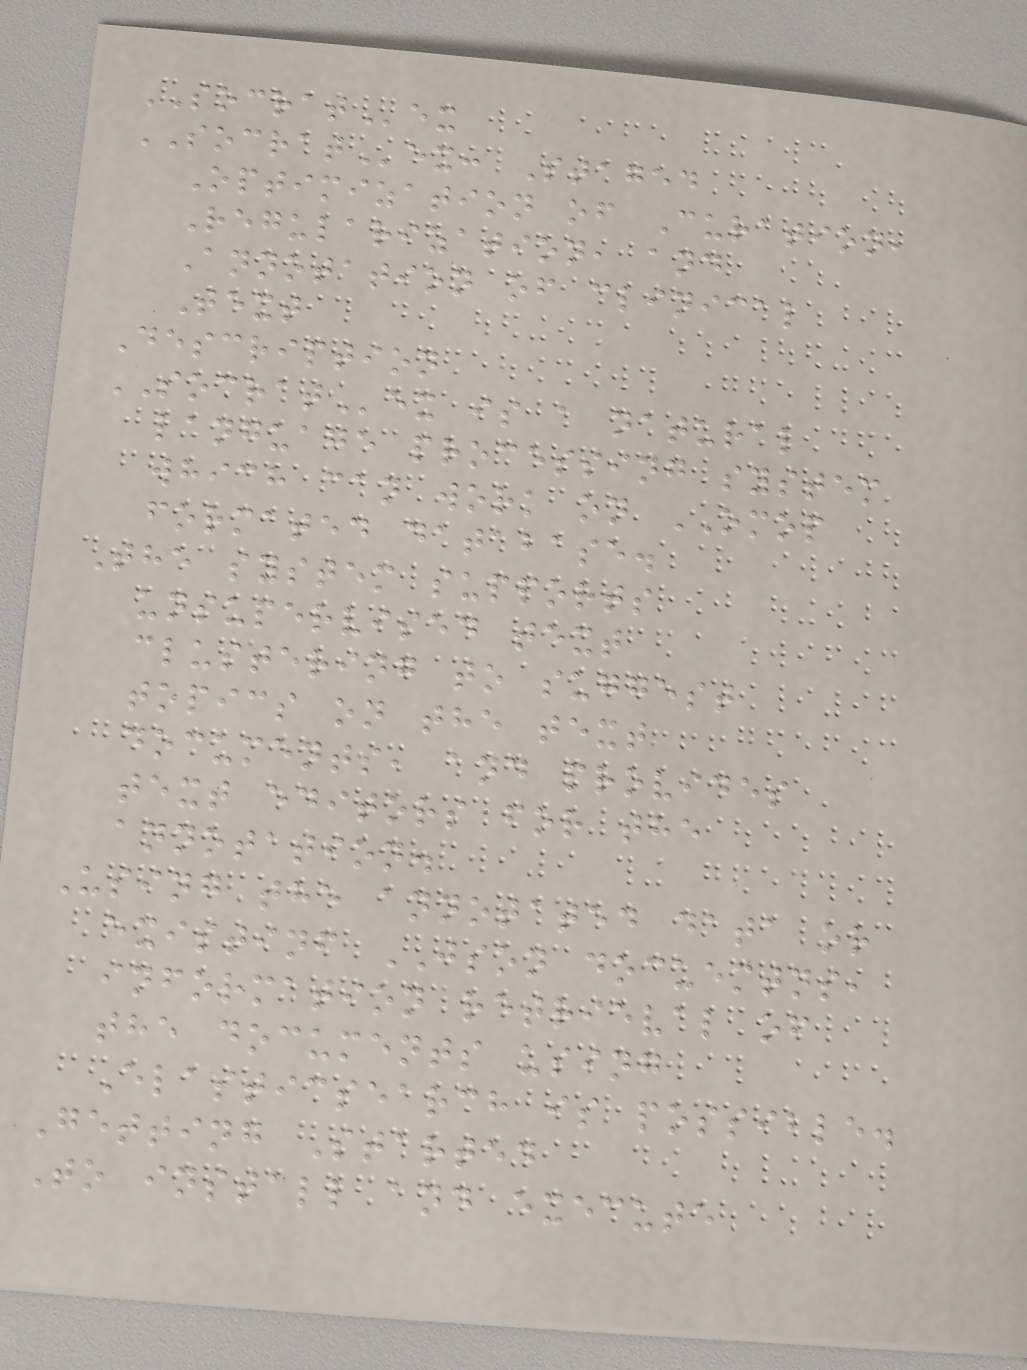SOCRATex
SOCRATex: Staged
Optimization of Curation,
Regularization, and
Annotation of clinical
Text
Description
SOCRATex is a natural
language processing system
which can work on OMOP
formated database.
The system supports
unsupervised text
clustering to suggest
topics on the text
documents, and provides
text editors for the
annotation.
Using the annotated data or
existinf JSON docuemtns,
information retrieval of
the documents using
Elasticsearch is possible.
Getting Started
To install and execute
